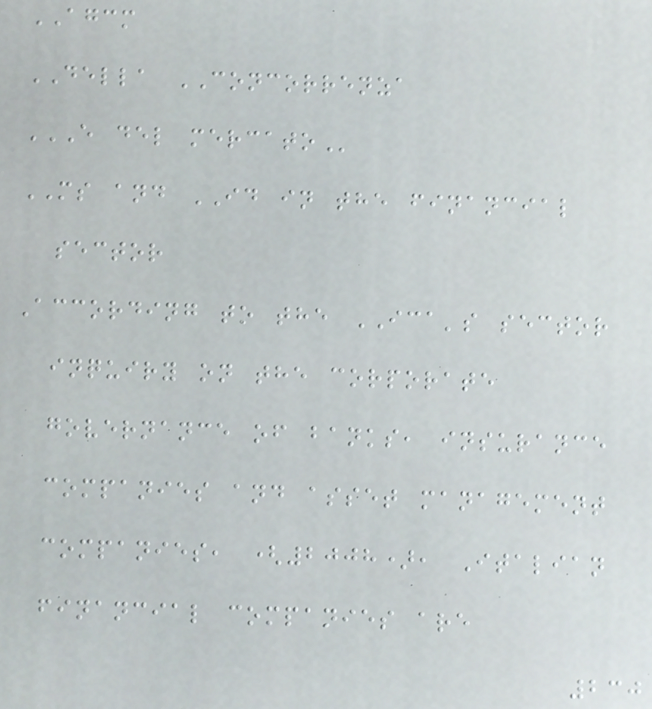AGCM
DELLA CONCORRENZA
E DEL MERCATO
MS and ID in the financial
sector
According to the ICA's sector
inquiry on the corporate
governance of banks, insurance
companies and asset management
companies, (2008), Italian
financial companies are
230
